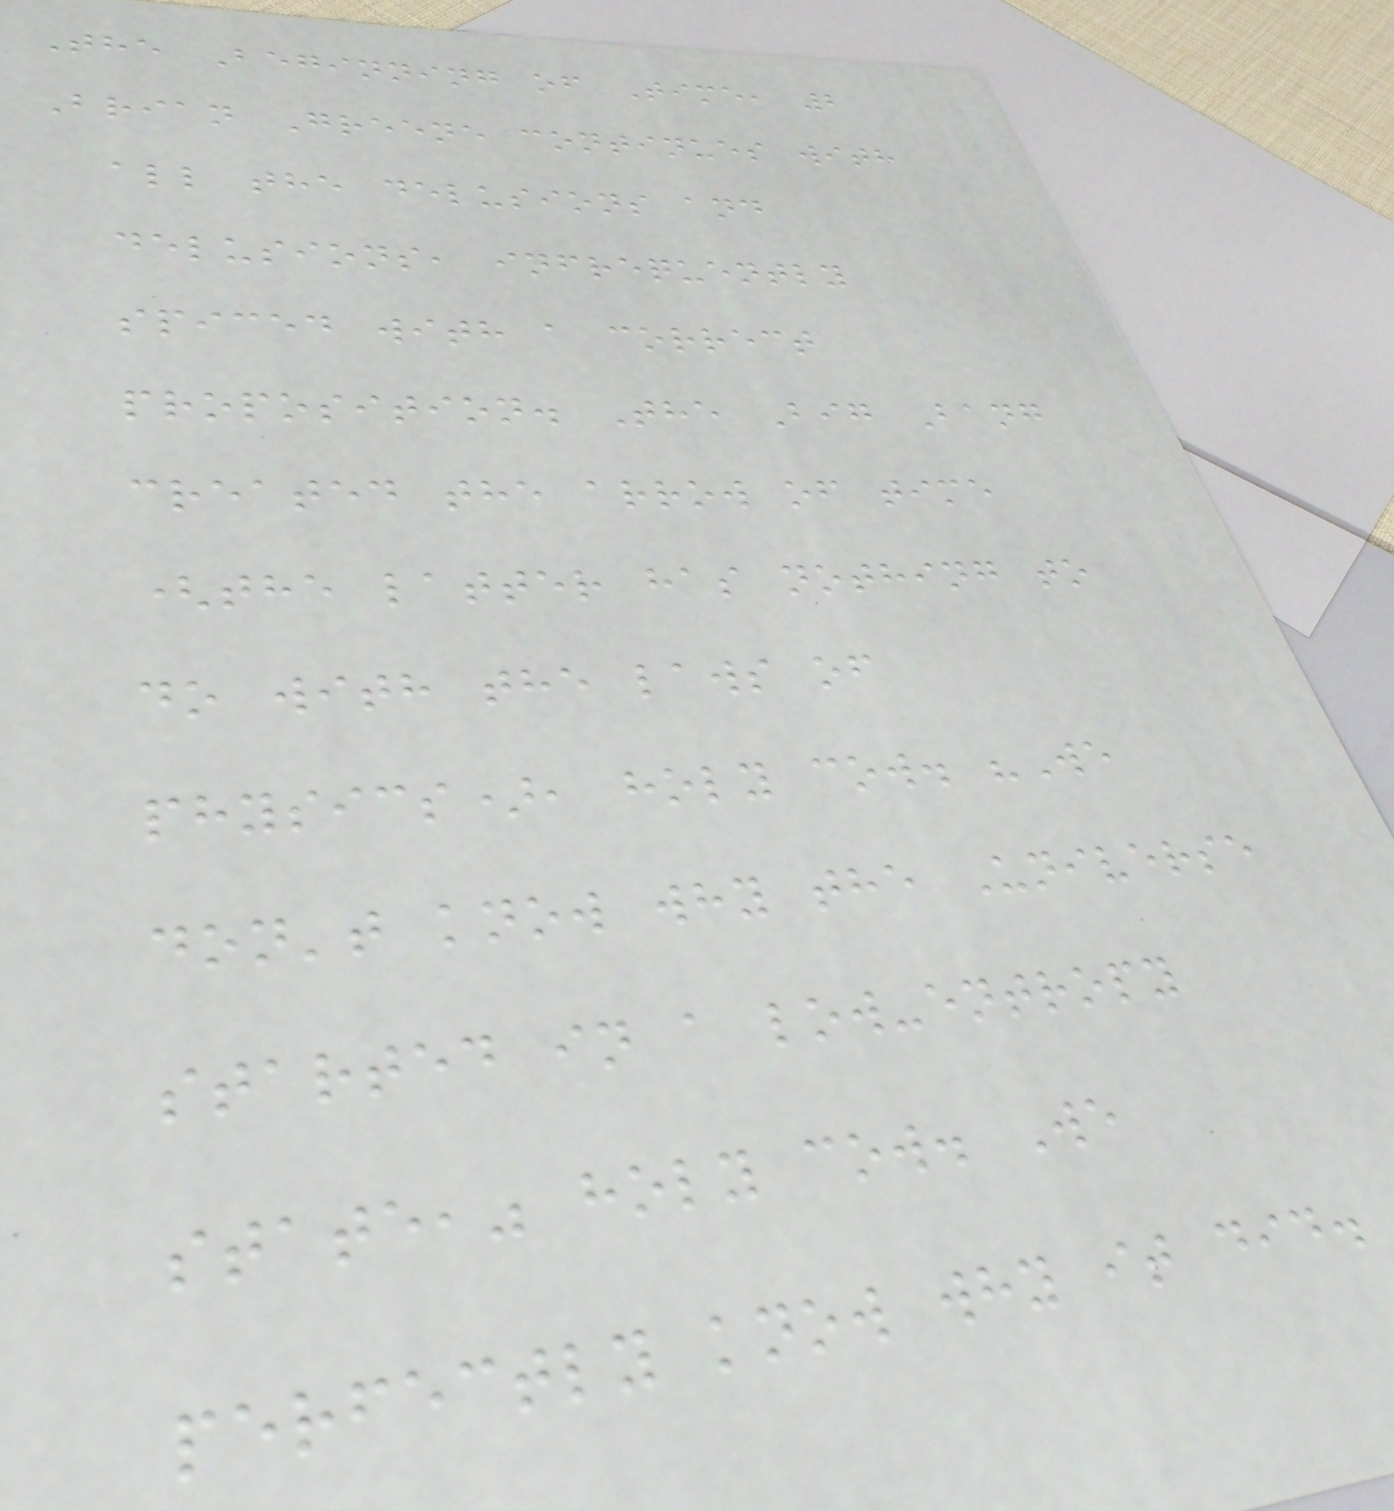The Beginning of Time, 2
Brian Greene continues with
all the delusions and
delusions, infrequently
spiced with a correct
proposition. The Big Bang
created the arrow of time
(the latter has nothing to
do with the laws of
physics), holy cow. "We
don't know why the Universe
started in a low-entropy
state," holy cow. We
perfectly know why it did.
